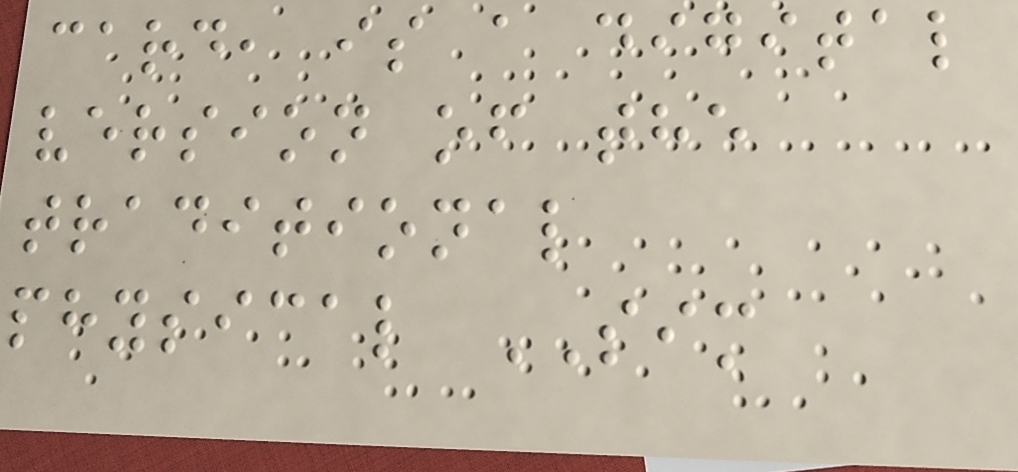card, is a digital
version of the
traditional
physical SIM
